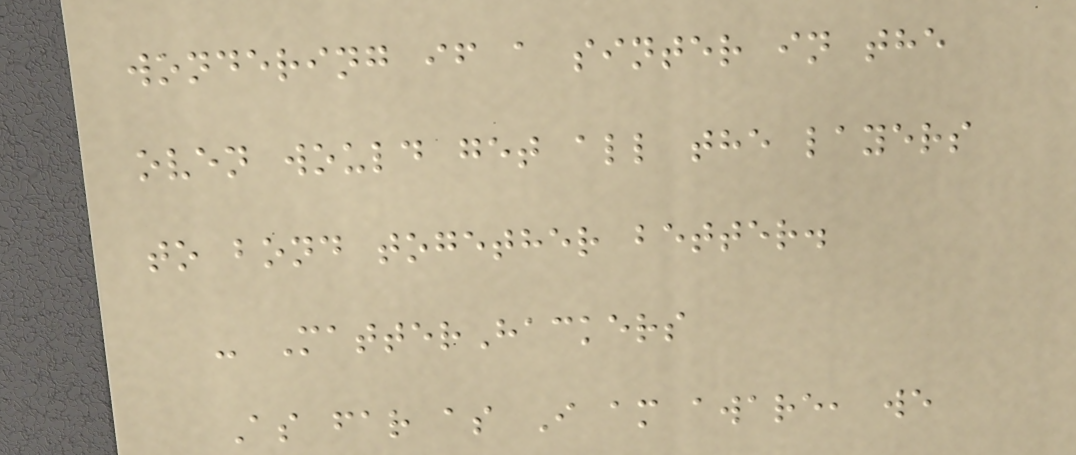wondering if a sinter in the
oven would get all the layers
to bond together better.
- MatterHackers
As far as I am aware, we
